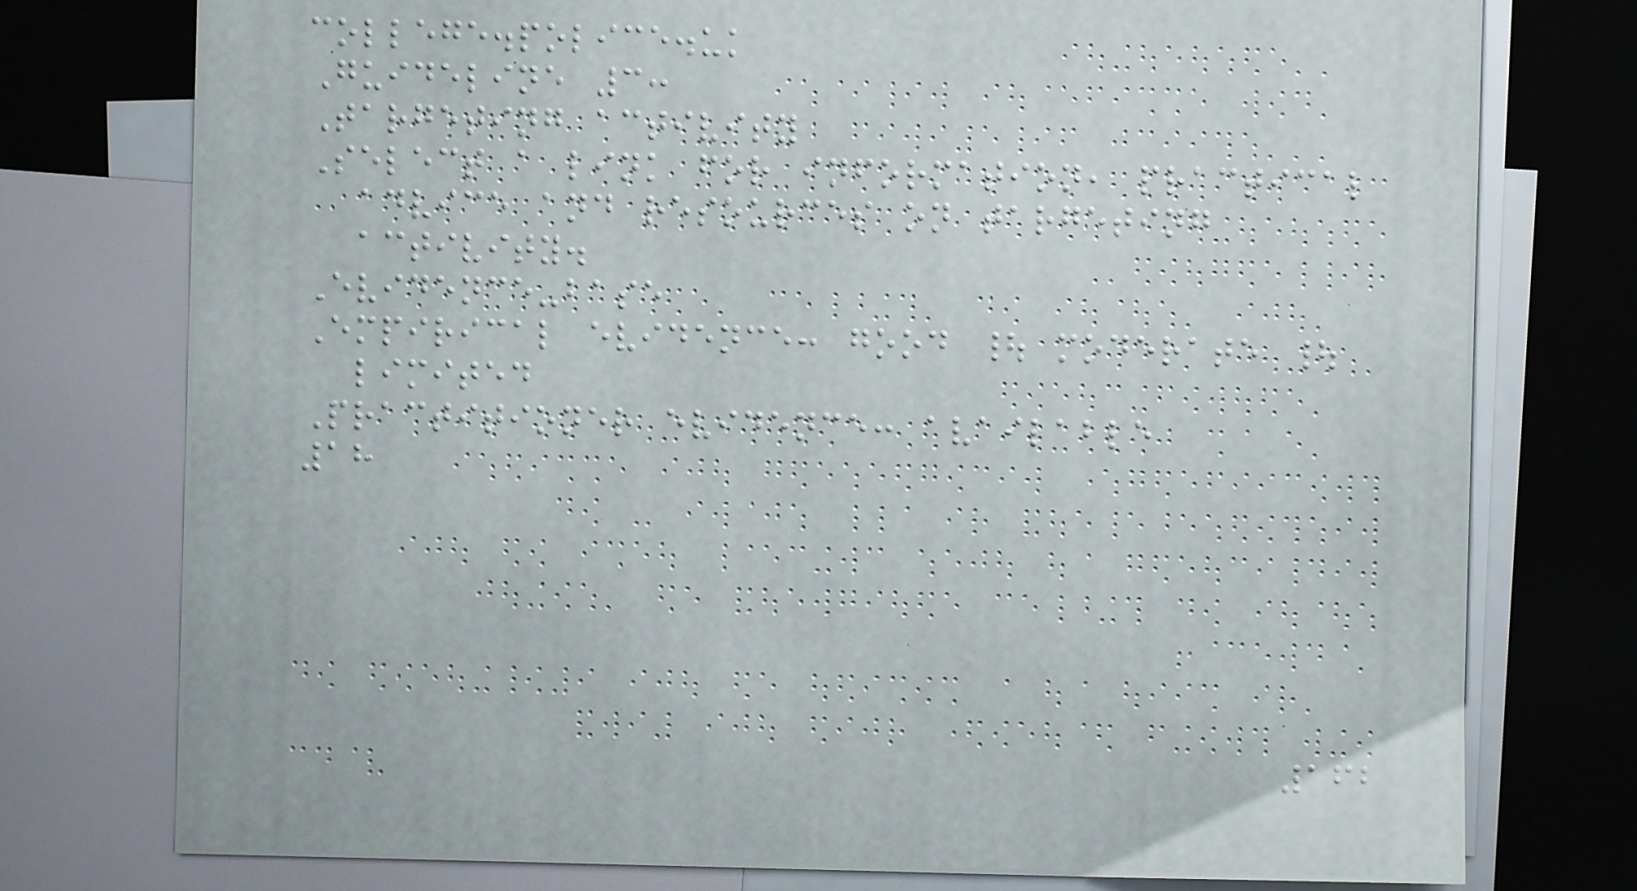college.police.uk
Guideline 3:
Targeting activity
Select a link for information, practical
advice and resources on targeting
activity.
Evidence-base
Empirical evidence: good | moderate |
limited
Practitioner evidence: available
18
162
